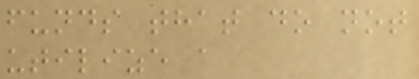funds that do not
utilize a
